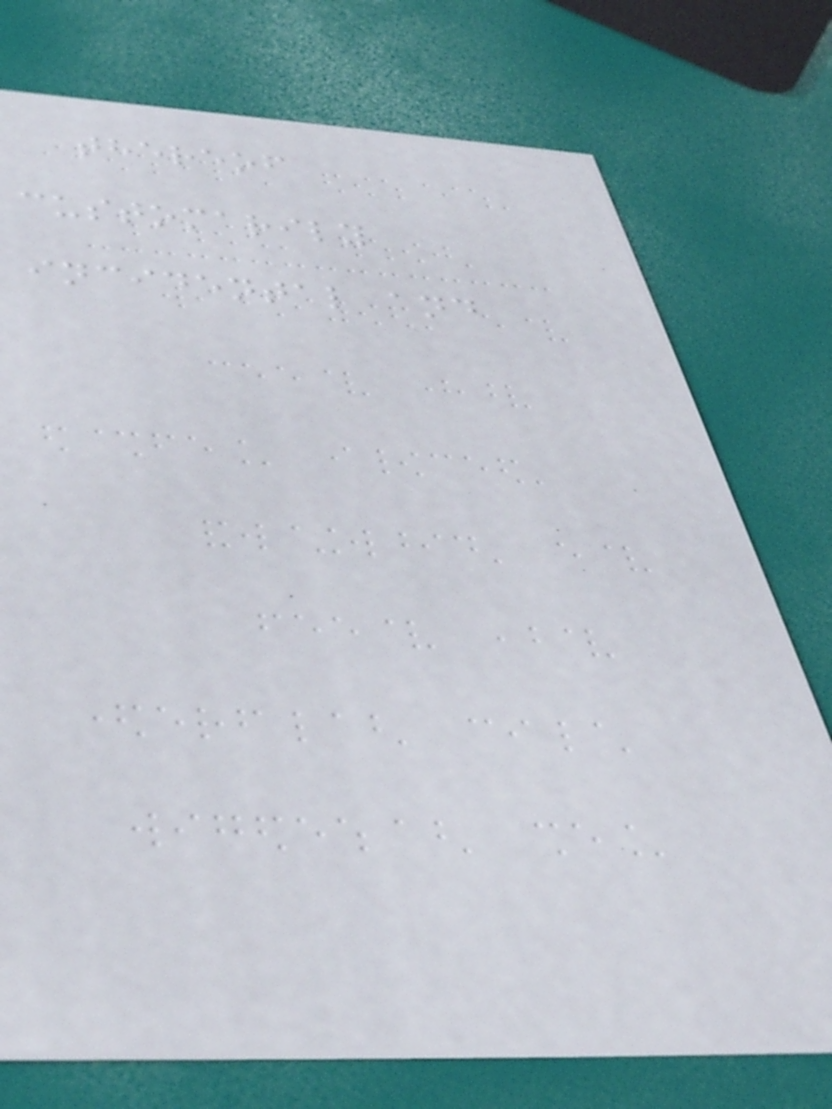thereof
customarily
incidental and
